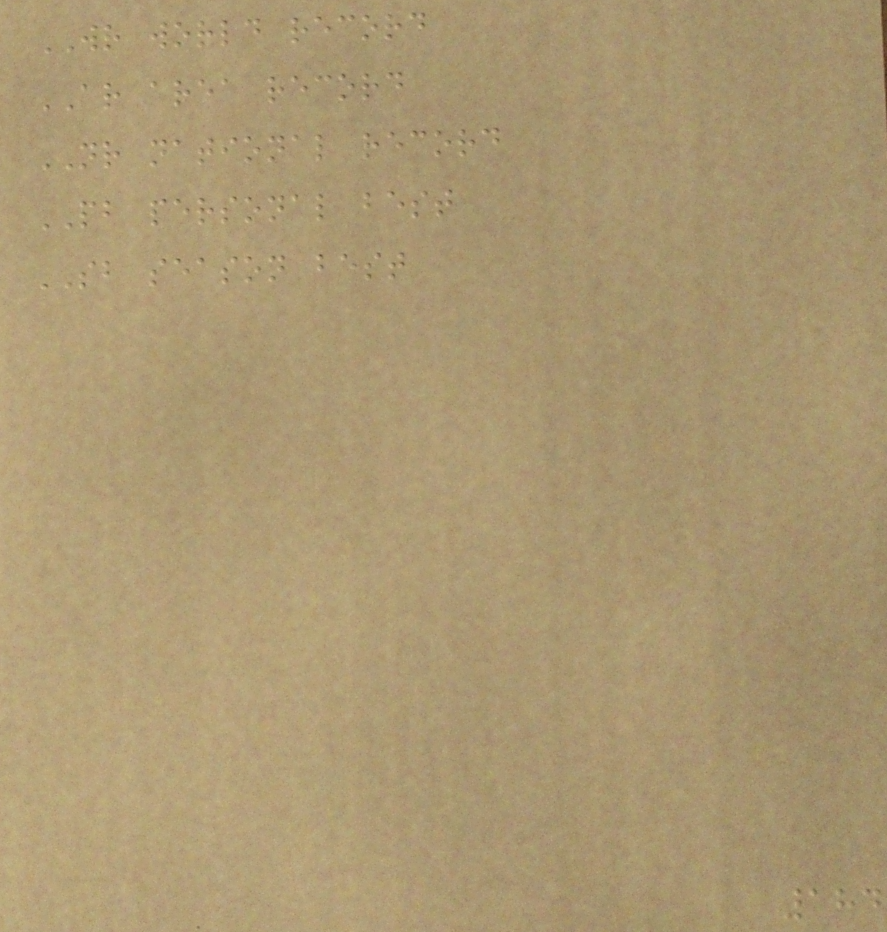WR world record
AR area record
NR national record
PB personal best
SB season best
184
